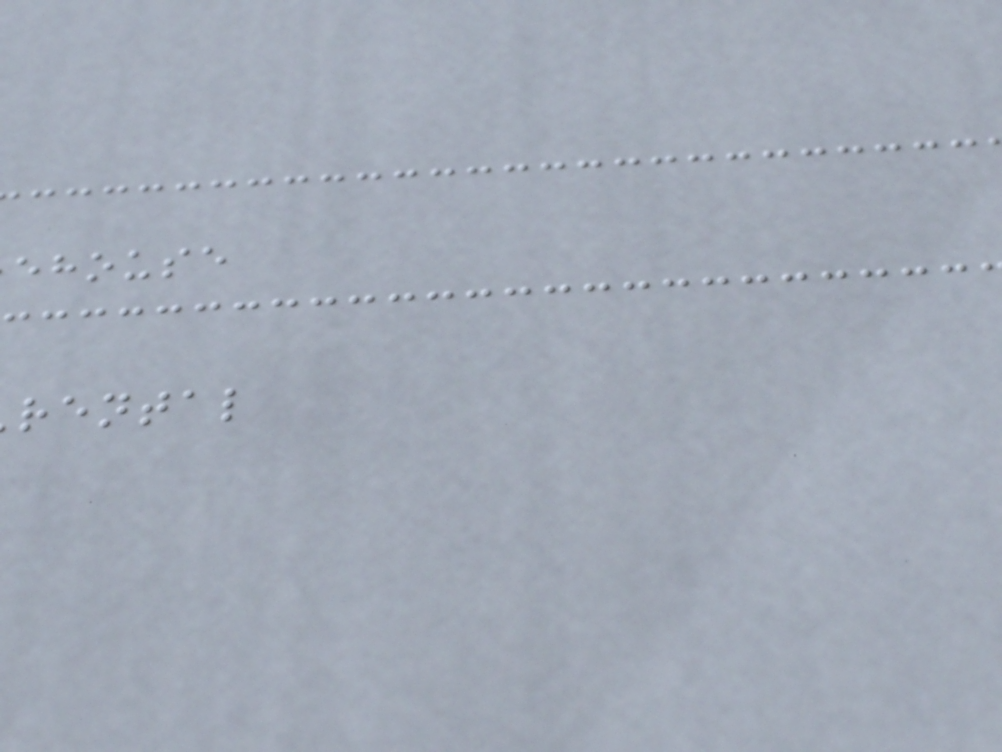ehouse
rental
